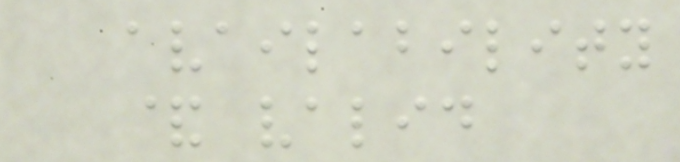availability
& valid
